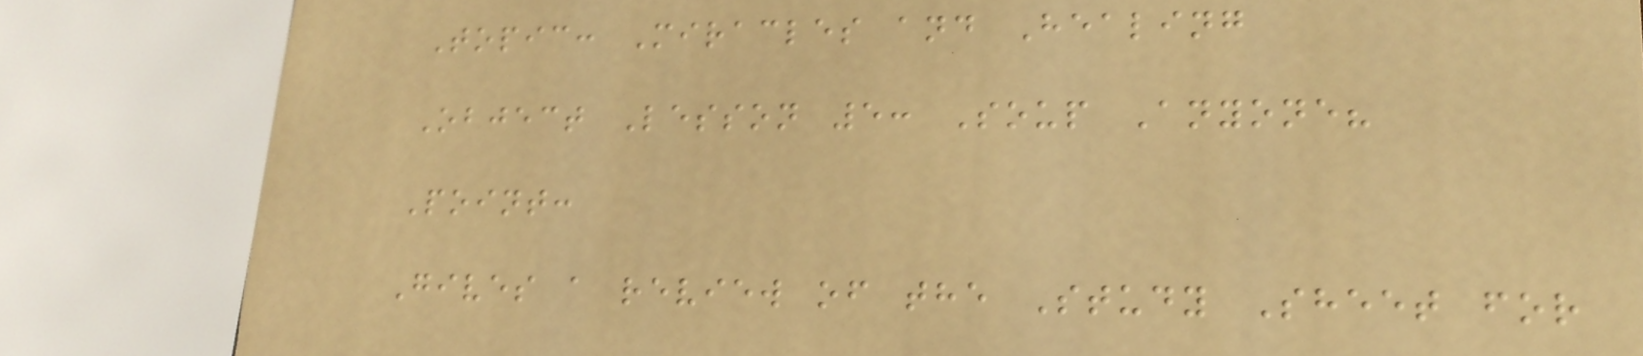Topic: Miracles and Healing
Object Lesson 5: Soup Anyone?
Point:
Gives a review of the Study Sheet for
